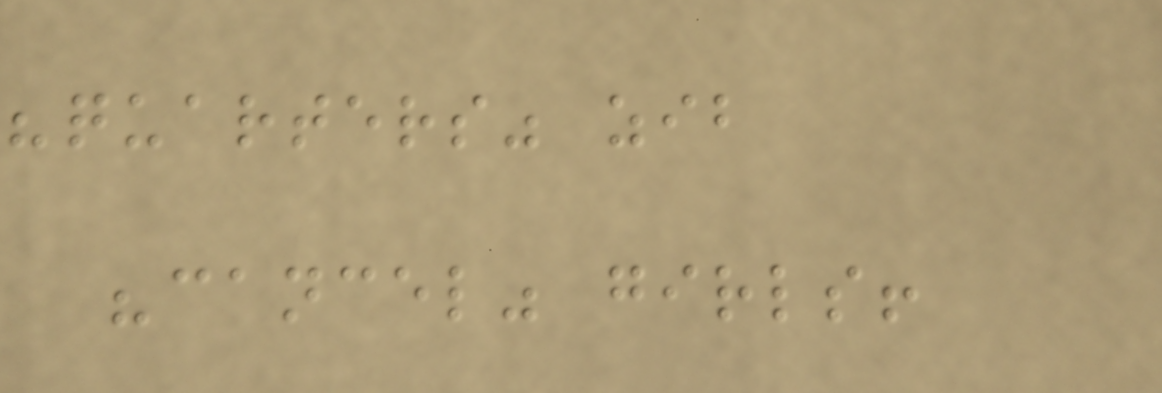"quarters" zib
"cancel" girls!
